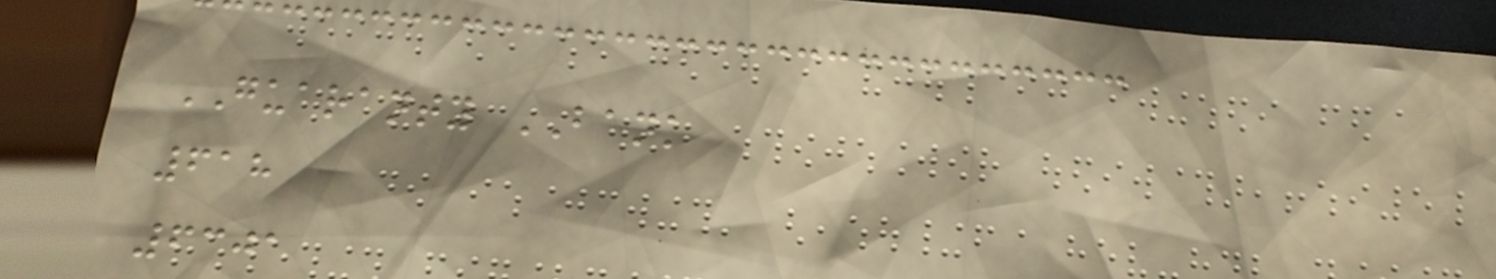GUARANTY BANK
618
6301
